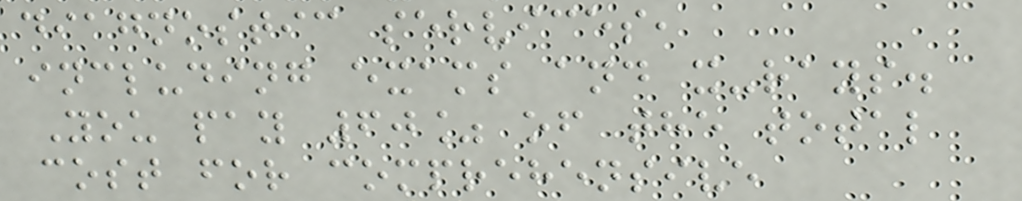diagnostic services,
including exams and x-rays.
You pay 60% of the total
cost for comprehensive
